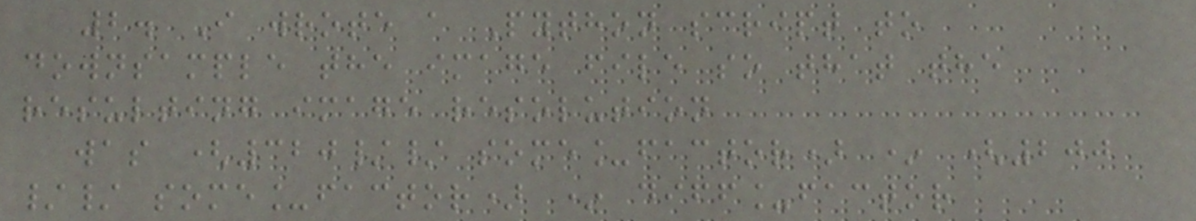2. I wrote a Python script to
downsample the image file so that the
resulting image resolution
was (320// some_factor) * (200
// some_factor) * diff_factor
